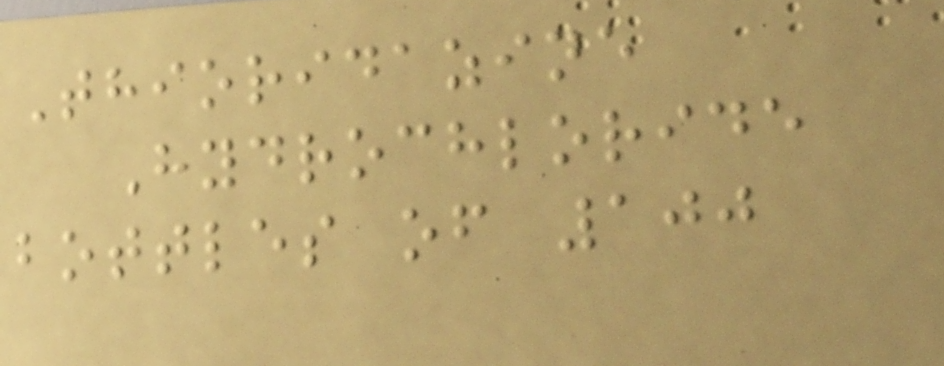Thioridazine
Hydrochloride
bottles of 100
